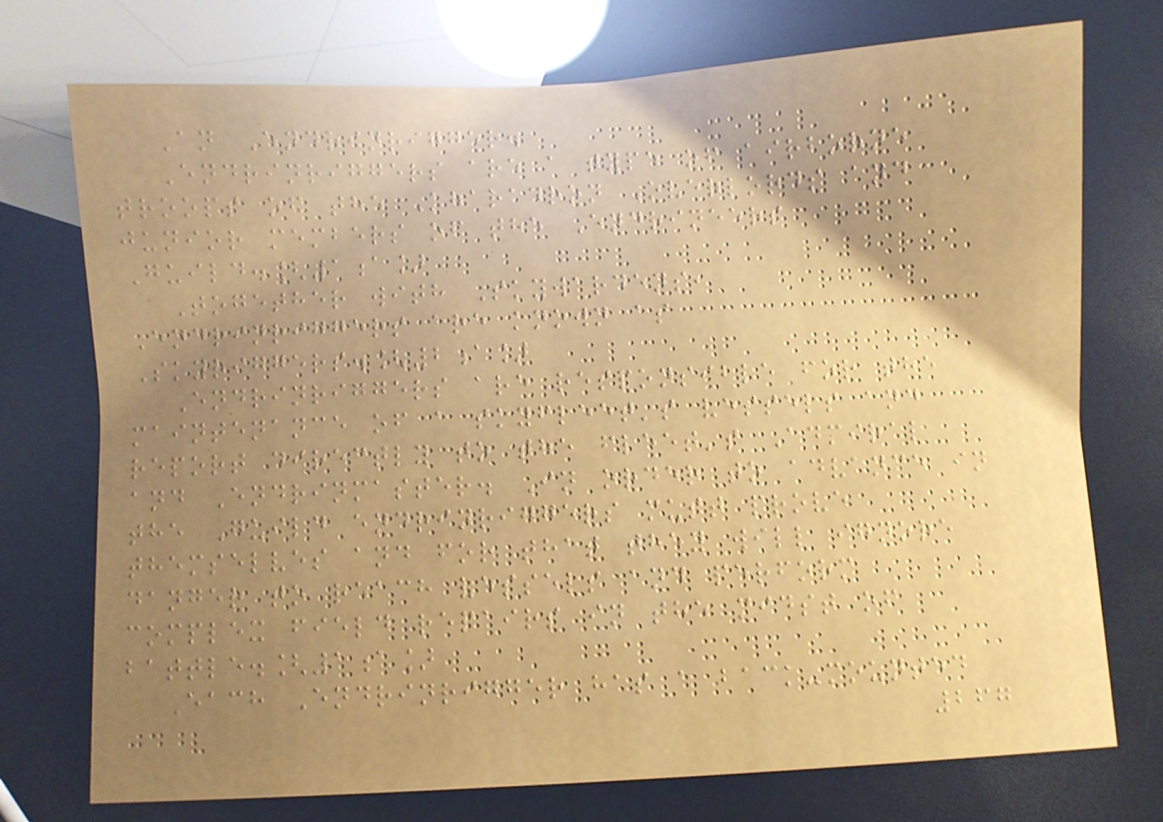An Endrinrigger.
Endrinriggers are a type of airborne
troops of the Kharadron Overlords and
junior members of the Endrineers
Guild.[1a]
Together with Skywardens,
Endrinriggers are known as
Skyriggers.[2a]
Endrinriggers are responsible for the
maintenance of a skyfleet's vessels and
report directly to the fleet's Admiral
and Endrinmaster. In order to advance in
the Guild endrinriggers must prove
themselves and for that they will ignore
danger to reach vessels and perform
complex field repairs in the midst of
battle.[1a]
Each Endrinrigger has a back-mounted
267
